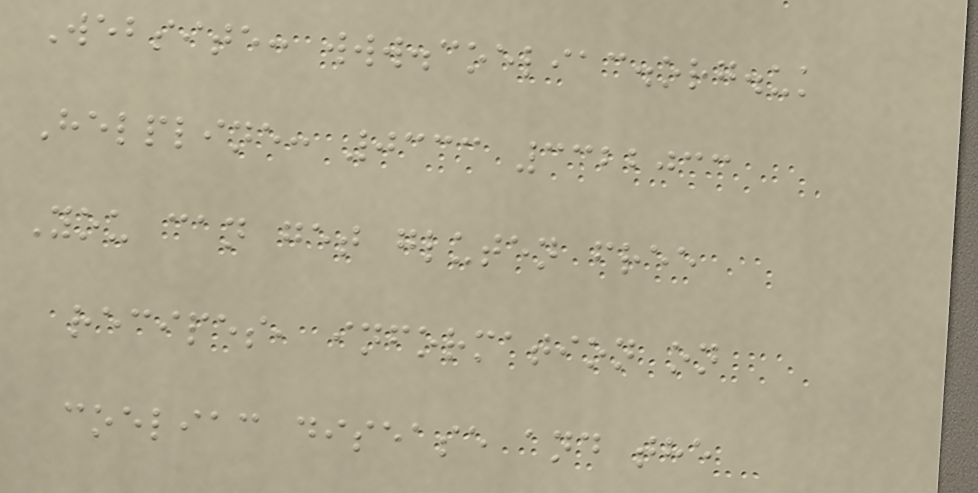Website: www.coeliac.org.uk
Helpline: 0333 3322033
You can get gluten free
recipes, information on
coeliac disease and the
